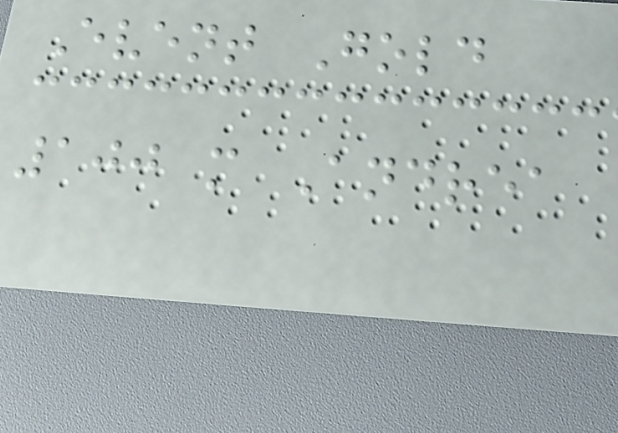Event Gold
100 m Andrea
